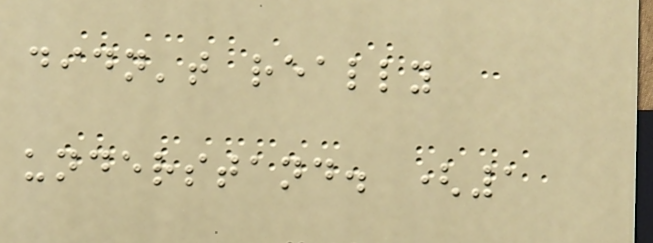didn't really
understand. (1
